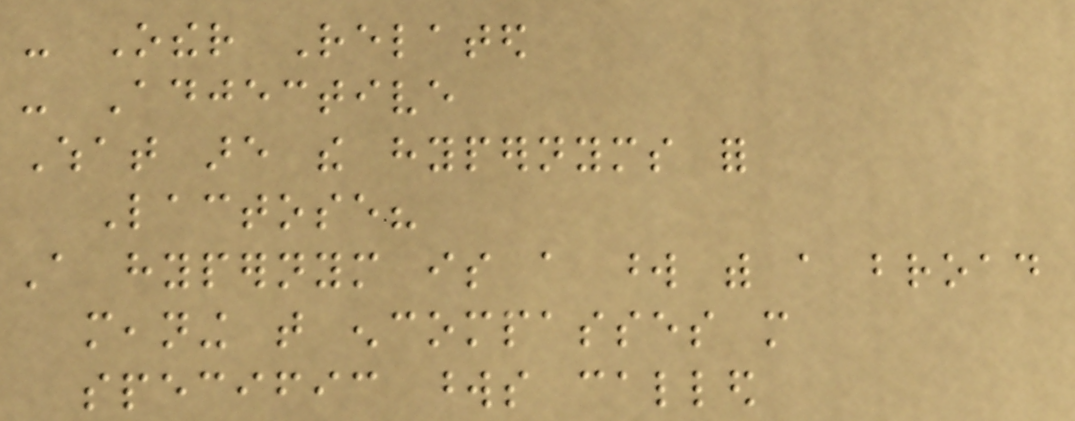- Other Related
- Adjective
What are the hypernyms for
Lactose?
A hypernym is a word with a broad
meaning that encompasses more
specific words called
